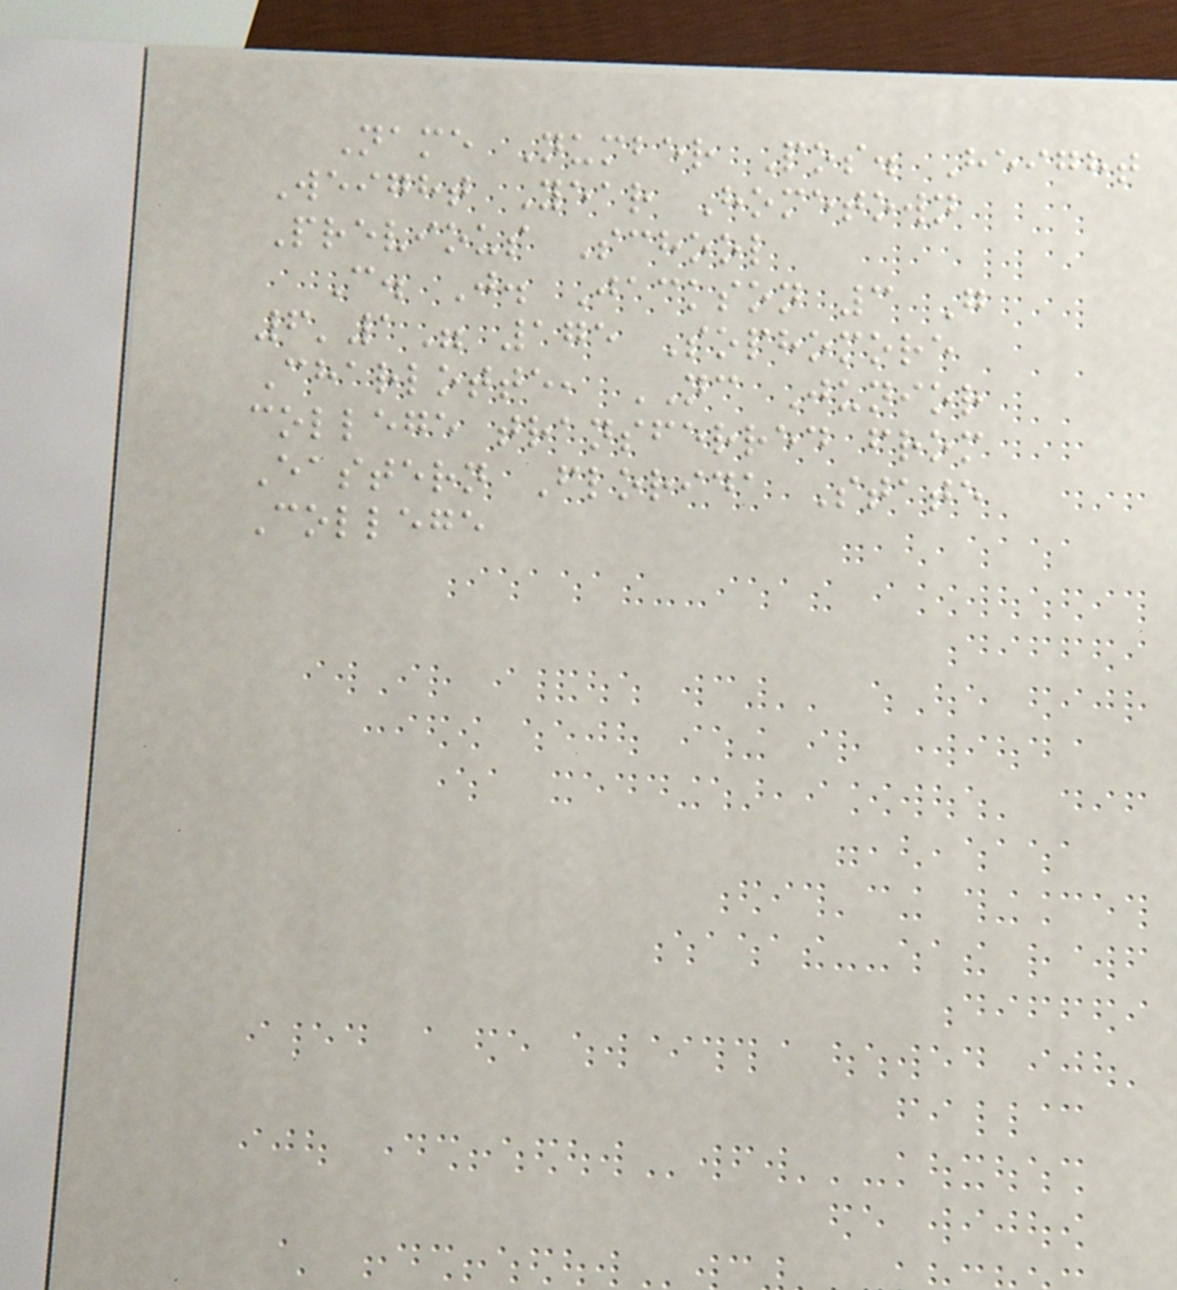Name Number Pos. Height
Weight Year Hometown
Previous School
C. J. Jackson 3 G
6'1" 175 Sophomore
Charlotte, NC Junior
college transferred from
Eastern Florida State
College
